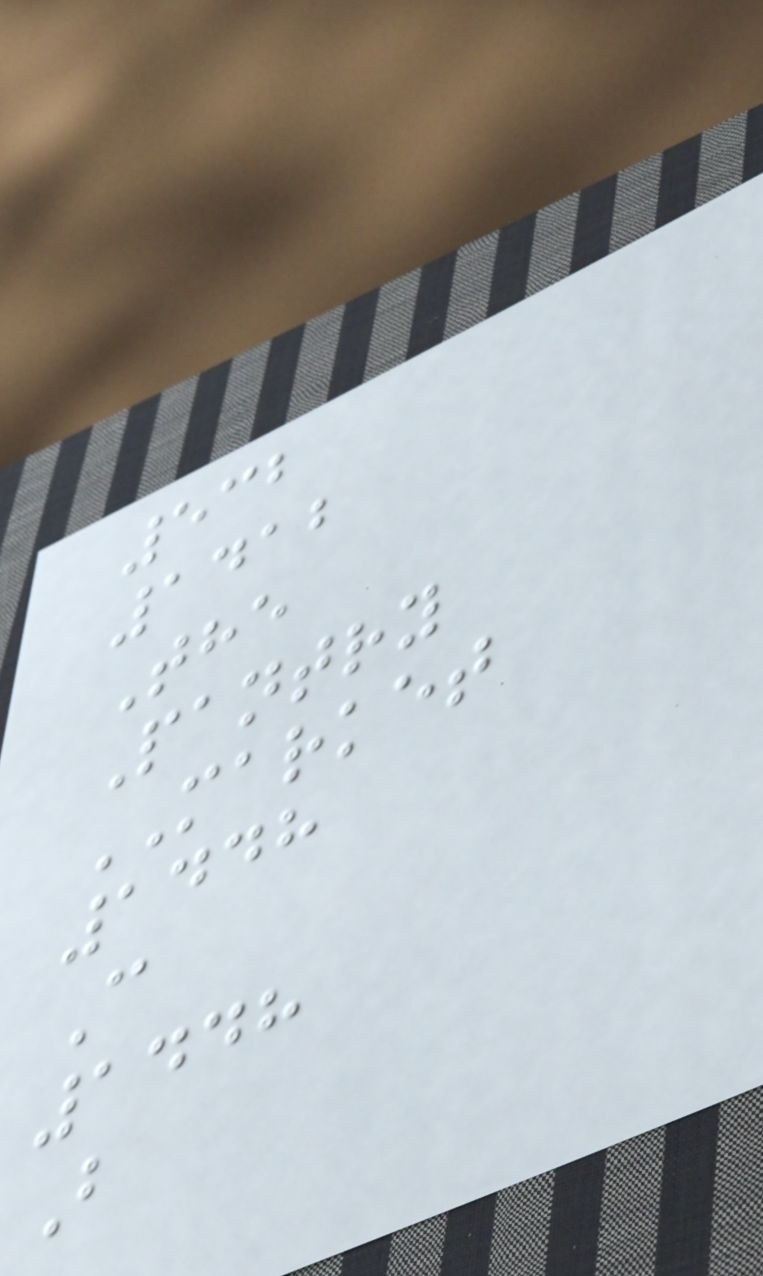532
1412
The
Pantry
MARKET
1448
C
1448
B
